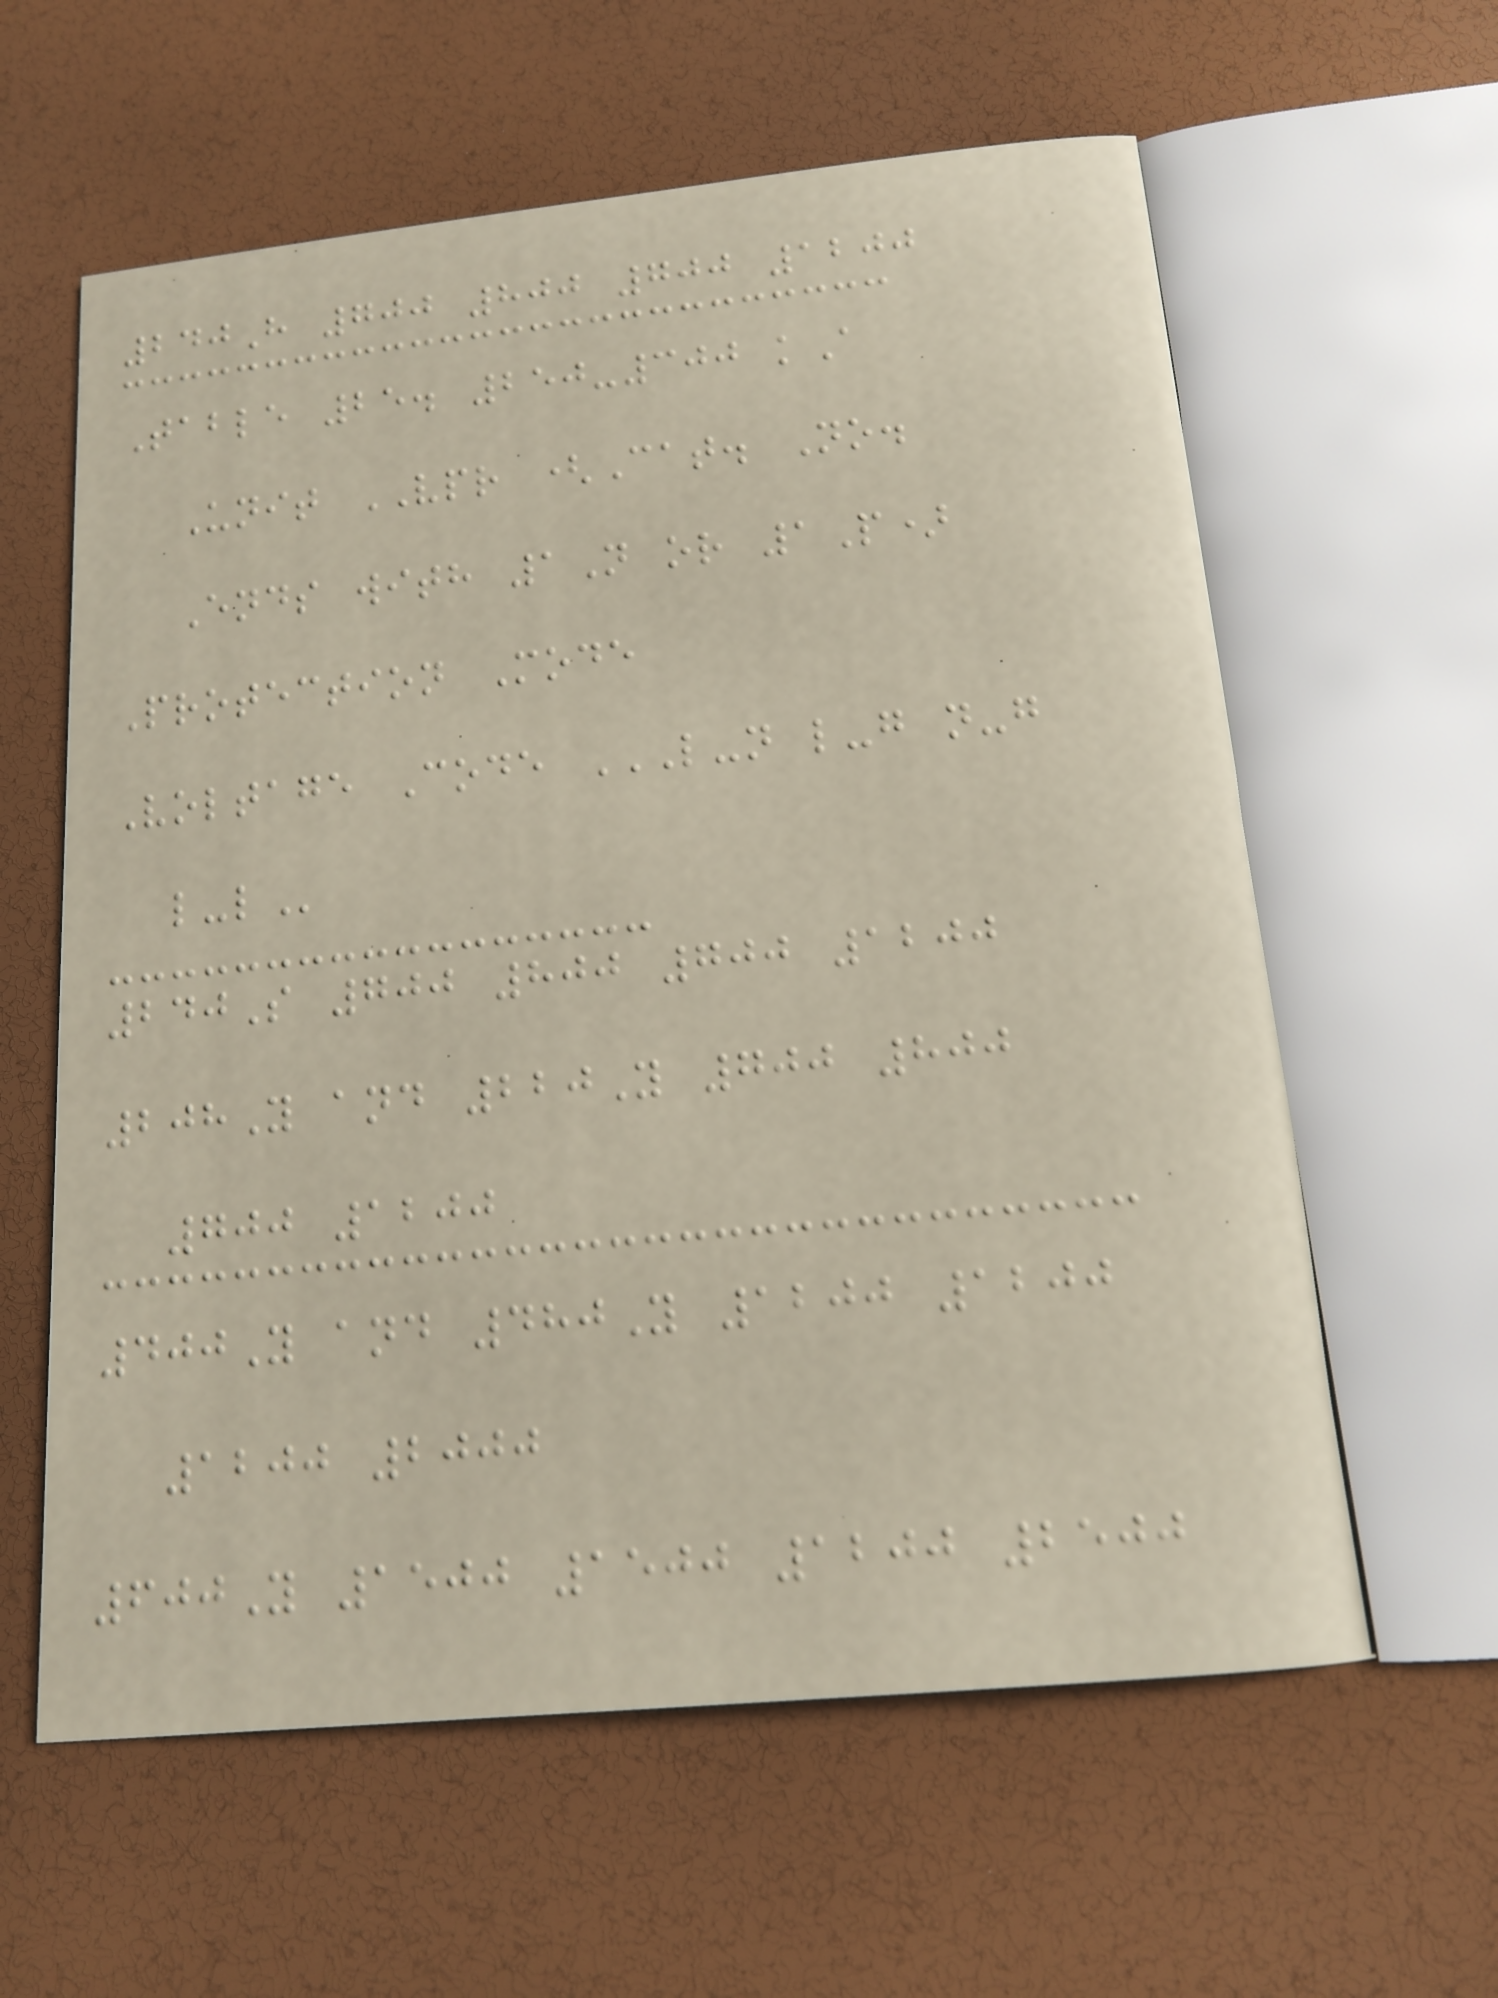240H 700 800 700 1200
Table 25. 250-300 kA
Unit VPR (Cat. No.
Ends with 1N or 1P)
Protection Mode
Voltage Code L-N L-G N-G
L-L
240S 700 800 700 1200
208Y and 220Y 700 800
700 1200
400Y and 480Y 1200 1200
1200 2000
600Y 1500 1500 1200 2500
